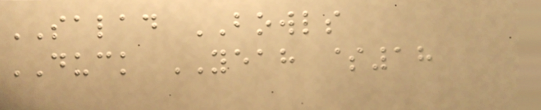SALAD BOWLS
DUCK YEAH $18
